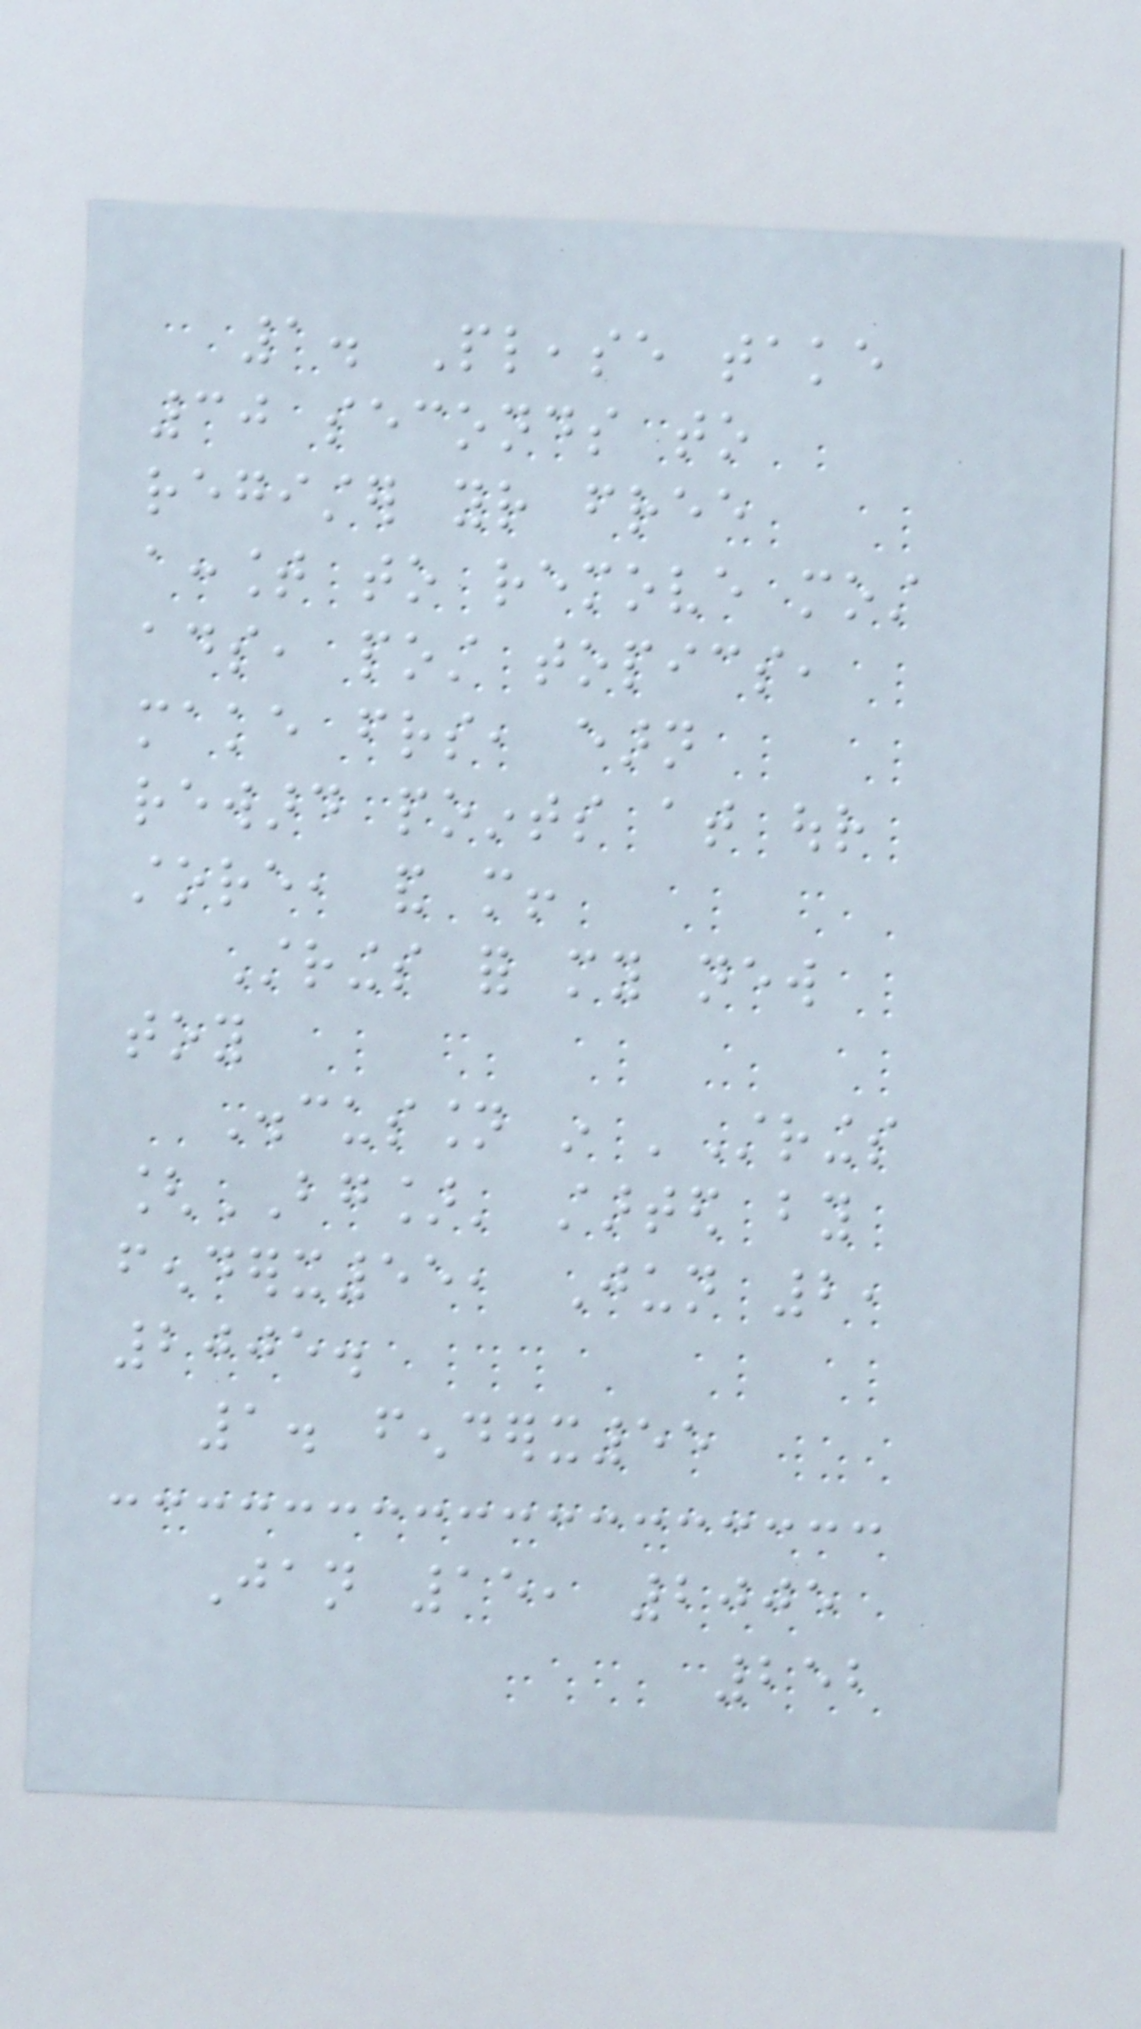1. Please take
30 seconds to
register your free
account to remove most
ads, post topics,
make friends, earn
reward points at our
store, and more!
Strings for my new
toy
Discussion in 'Strings
[BG]' started by
fenderx55, Jun 2,
2005.
1. fenderx55
Jan 15, 2005
252
